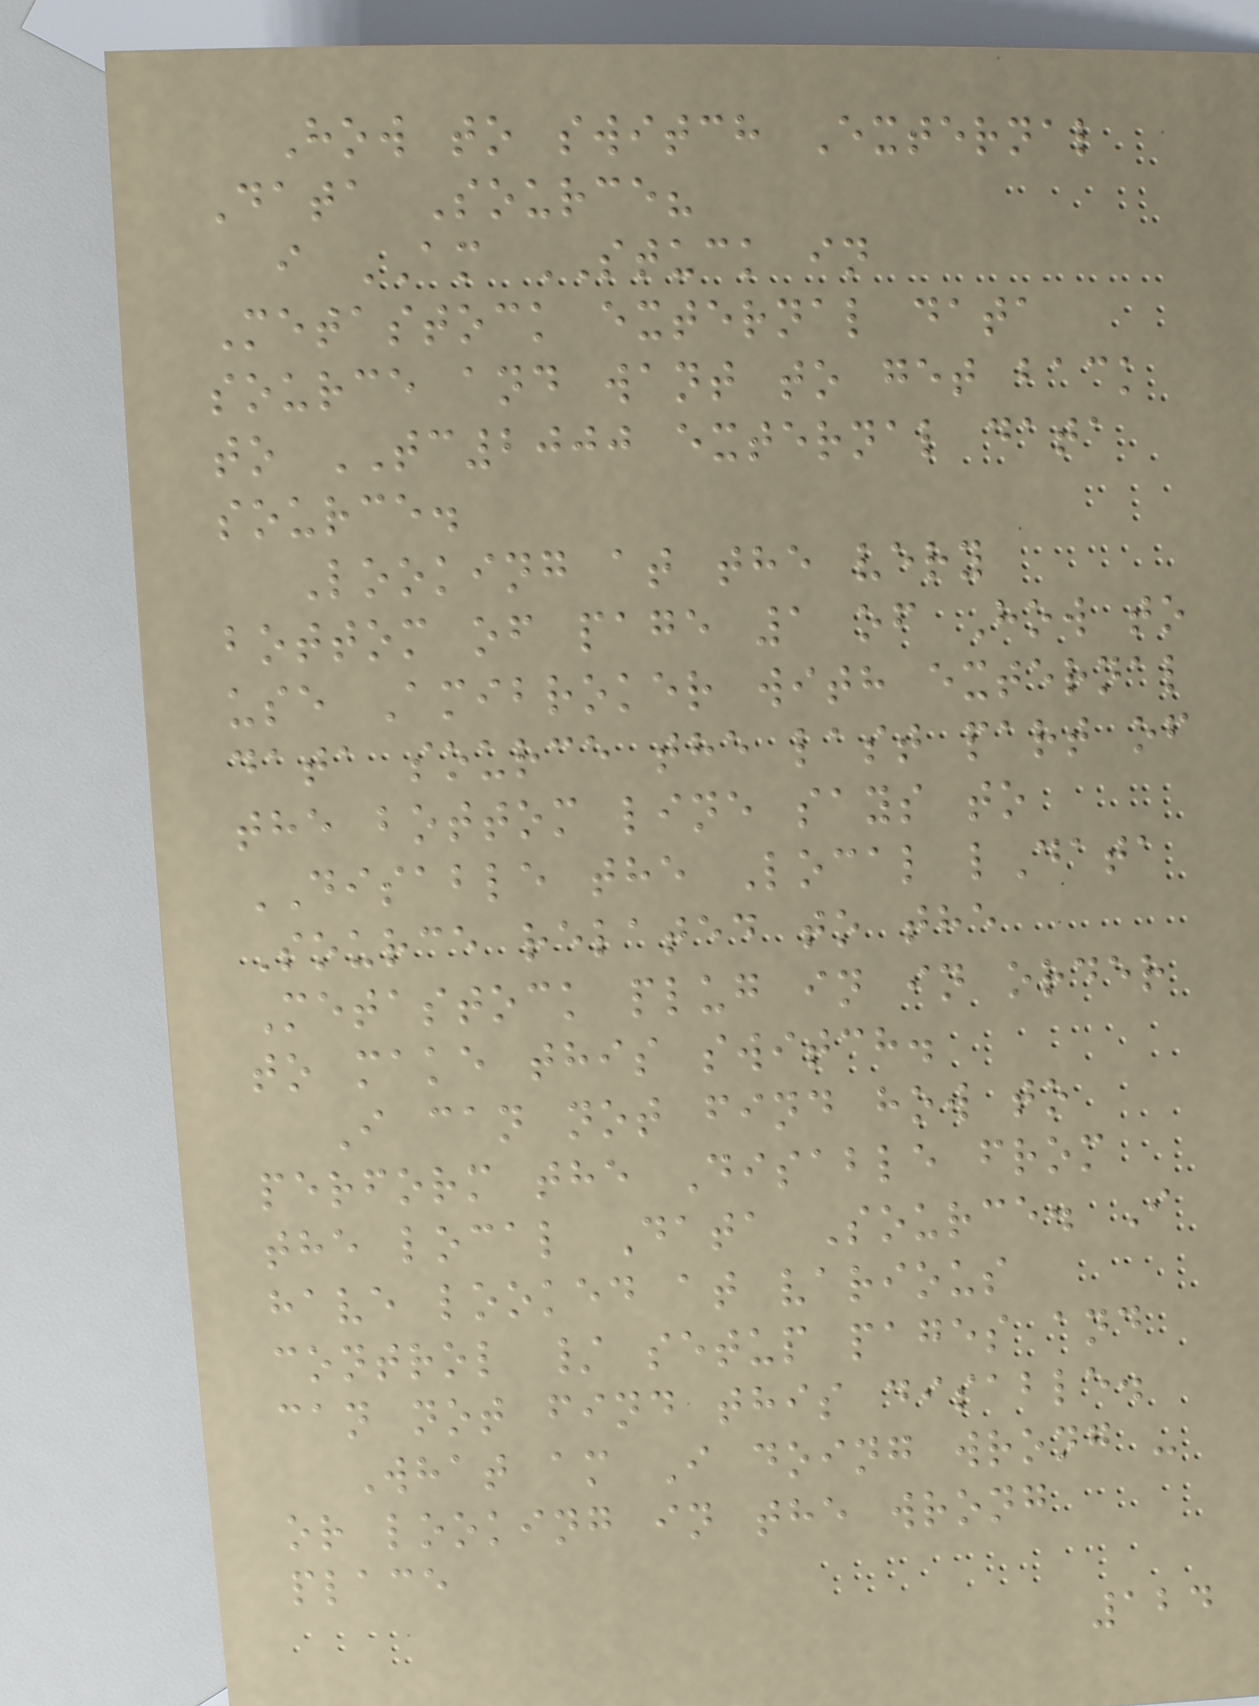How to switch External
Data Source?
i AM STUCK in
Metastock external data
source and want to get back
to TC2000 external data
source.
Looking at the very
bottom of page 1 of How to
use Amibroker with external
data source the last part of
the bottom line says to
DISABLE the Local lData
Source related to the
Metastock plug in in order
to make this switch.
I can not find how to
perform the Disable from
the local Data Source. I
have looked at various
control / setup pages and
can not find this disable.
What am I doing wrong -
or looking in the wrong
place
124
